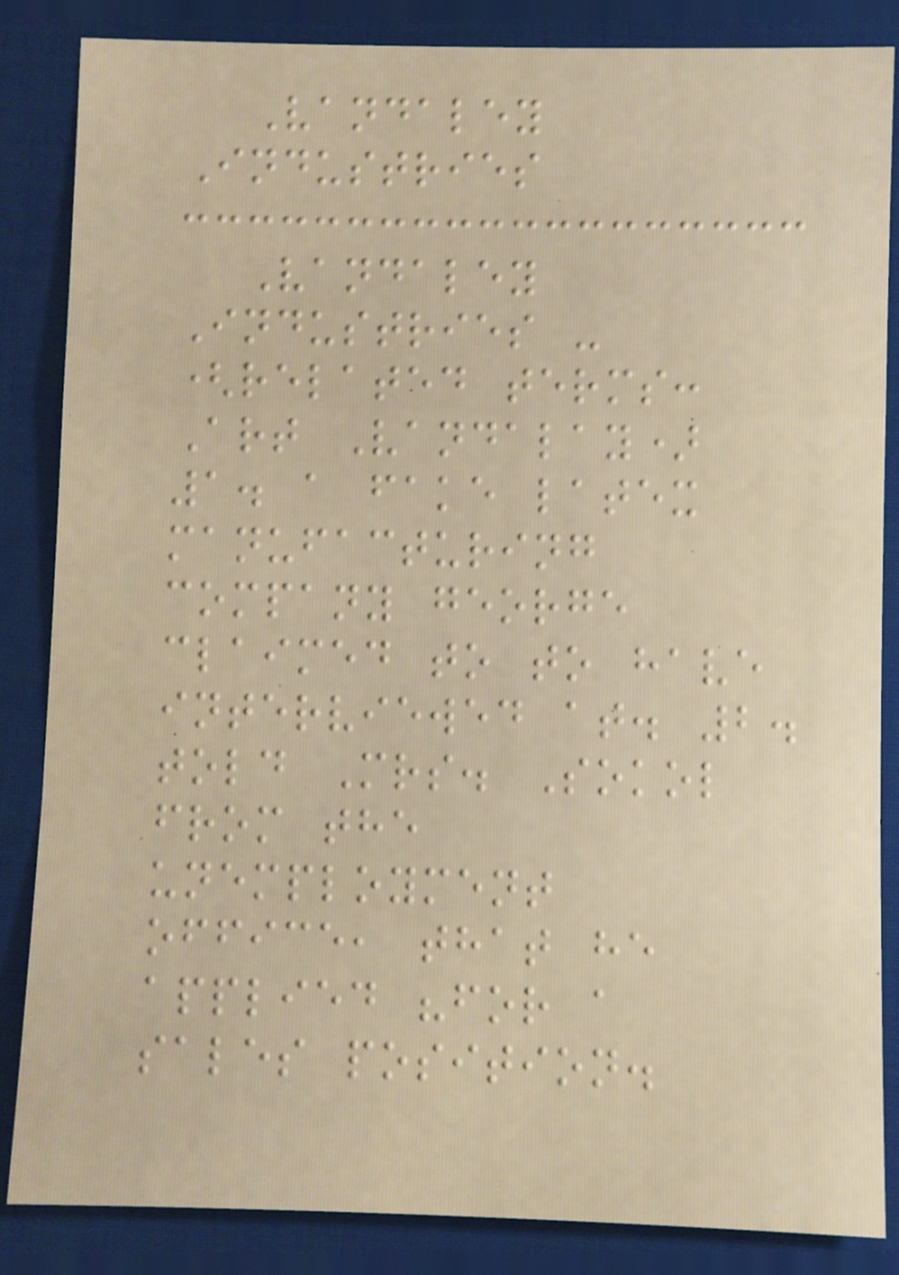Vandaley
Industries
Vandaley
Industries -
(related terms:
Art Vandalay)
1. a fake latex
manufacturing
company george
claimed to to have
interviewed at. 2.
told Mrs. Sokol
from the
unemployment
office, that he
applied "for a
sales position.
